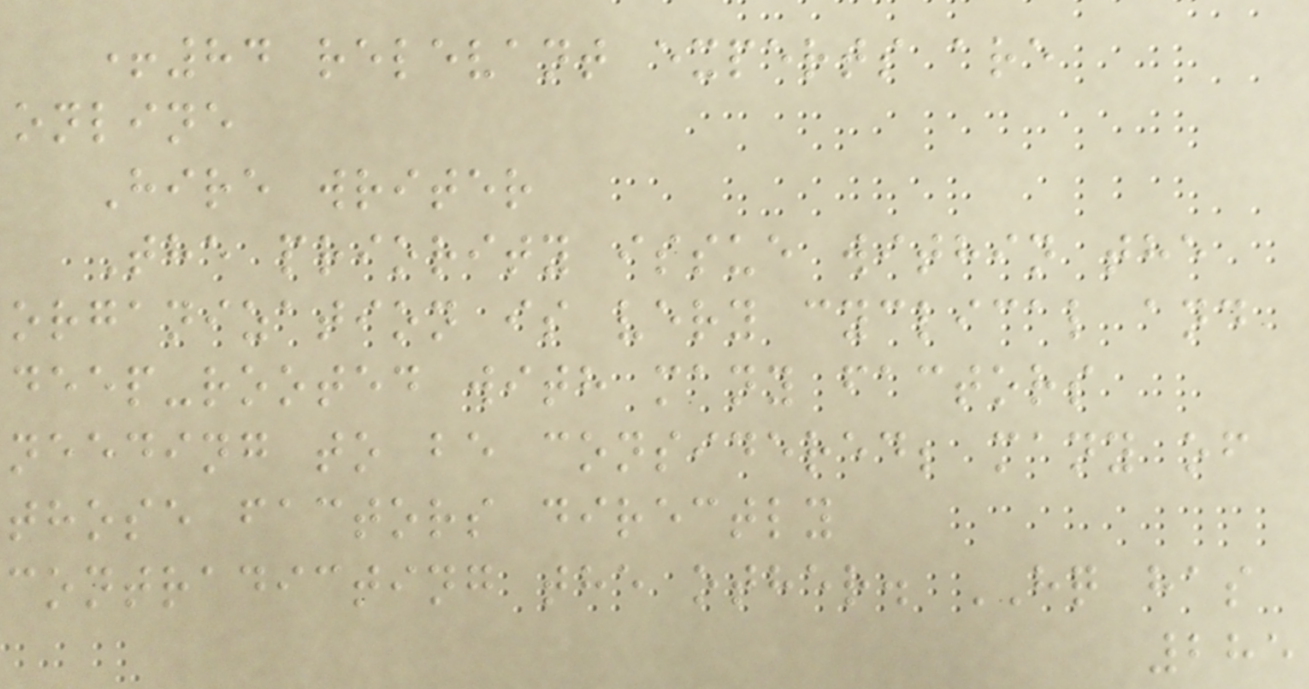+84 relevant experts are
online
Hire writer
The priority issue within the
organization is very cyclical and
deep-rooted with many factors
needing to be considered; many of
those factors directly
contradicting the other. HQ has
285
